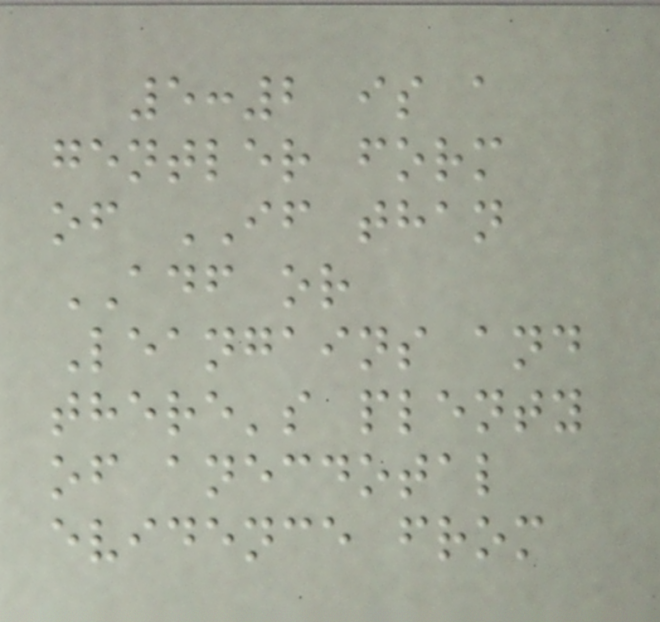5:2 is a
gentler form
of IF than
ADF or
Leangains and
there's plenty
of anecdotal
evidence from
